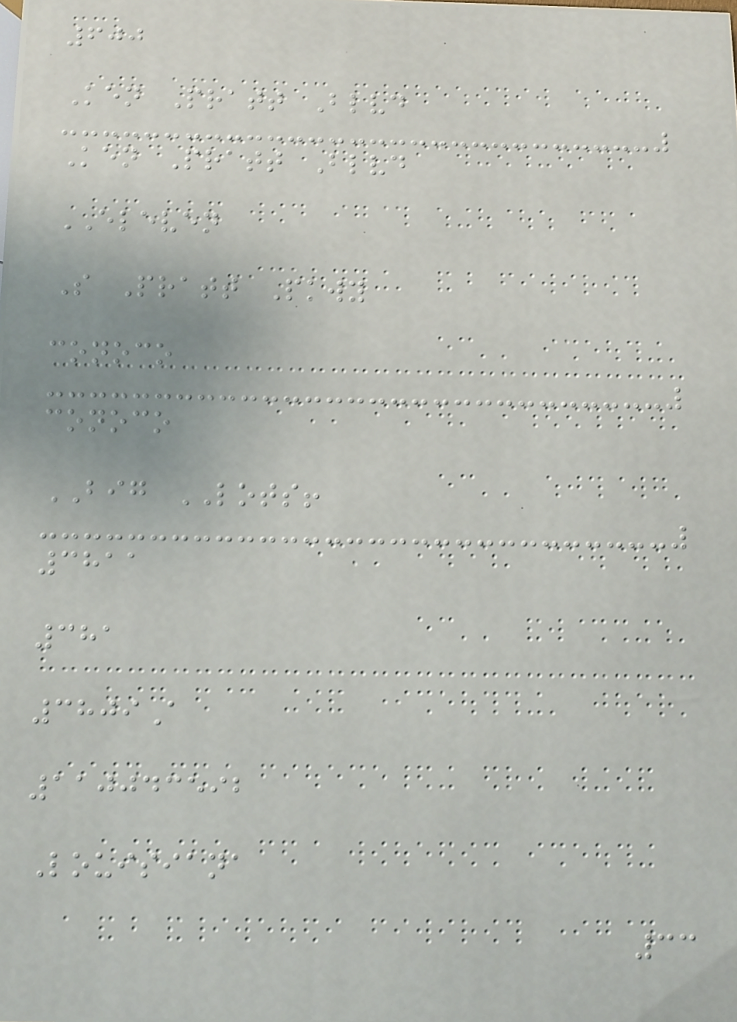600
Ken Pratt Blvd
Ken Pratt Blvd
ELEVEN
S Pratt Pkwy
conoco
conoco
BIG LOTS!
3811
381
3809A
110043592
Louisiana
33
